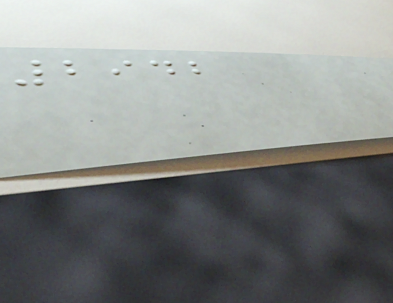2942
